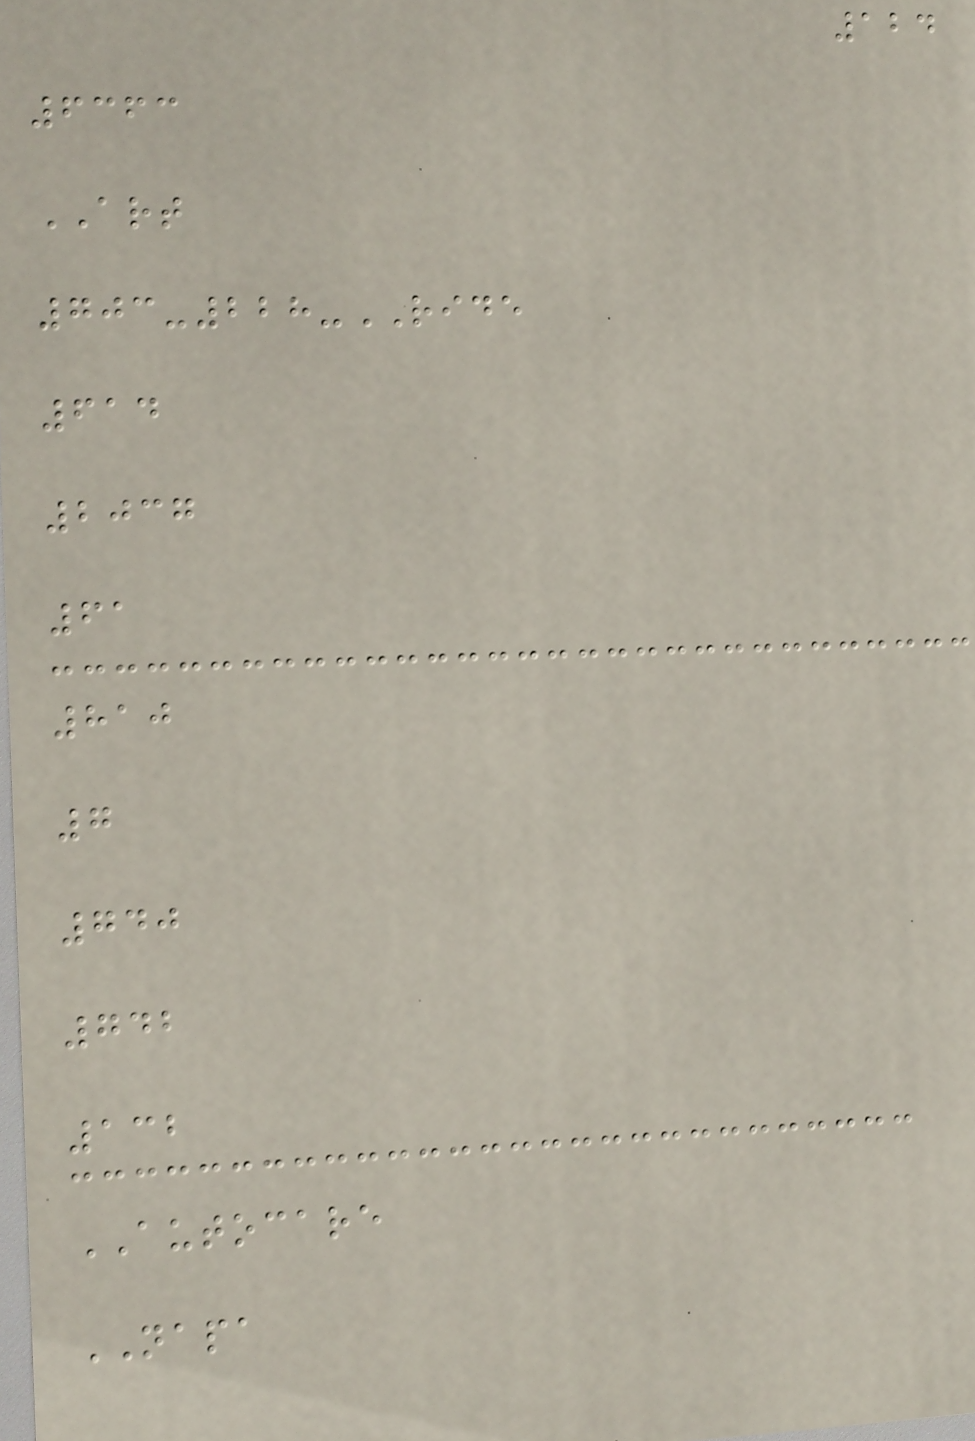124
6363
ART
703-228-RIDE
614
2037
61
810
7
740
742
132
AUTOCARE
NAPA
